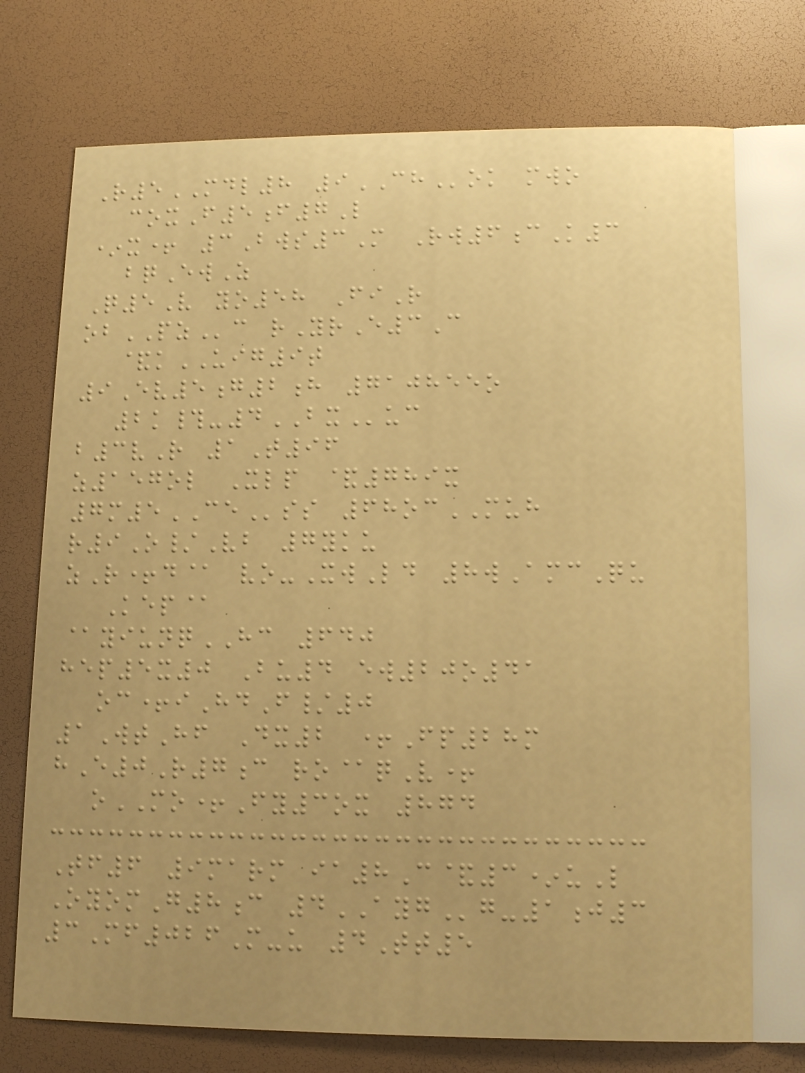R5MDL8 9CHok mwo
coxF5f7L
*x+ 3Bws3M Rw6cK3
bqEwZ
Q5V yo58 FiR
obPZc rYrE3C
&kUIG9t
9Ev5g2h 710855o
2k#-4BXuc
b3vR 1T96
z157ol Xlp &789x
7m5CEss 68ocMUH
r9O/Vb 7yku
zR+d@ vo-XwLd 8wAmcQu
Kep@
@yiunqHC 640
hep5x0 Bu4 ew20o41
oc+iHdF/0
1WtHf Dx2 +Fp28m
hE0R7c ro@qV+
oMO+Fy3ox 874
Tf6 9marm ia8C&3*uL
OyomG8c 4AYGg-1j3
3Mf026M-u 4Tt5
